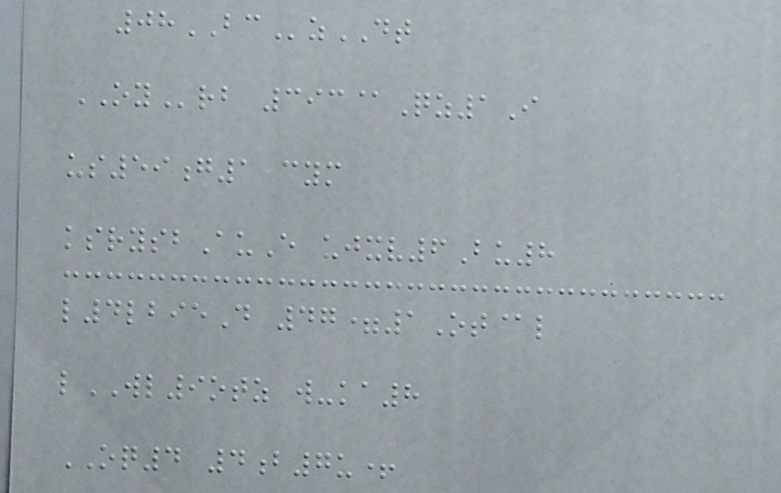08BCzDT
OYrb 393@Qz1I
us59g1 cym
ksrysbAuE ujxv6Bu8
l4lbieD 47=1Ot@l
lWL9otz w-ka8
OQ4 4b7u+
